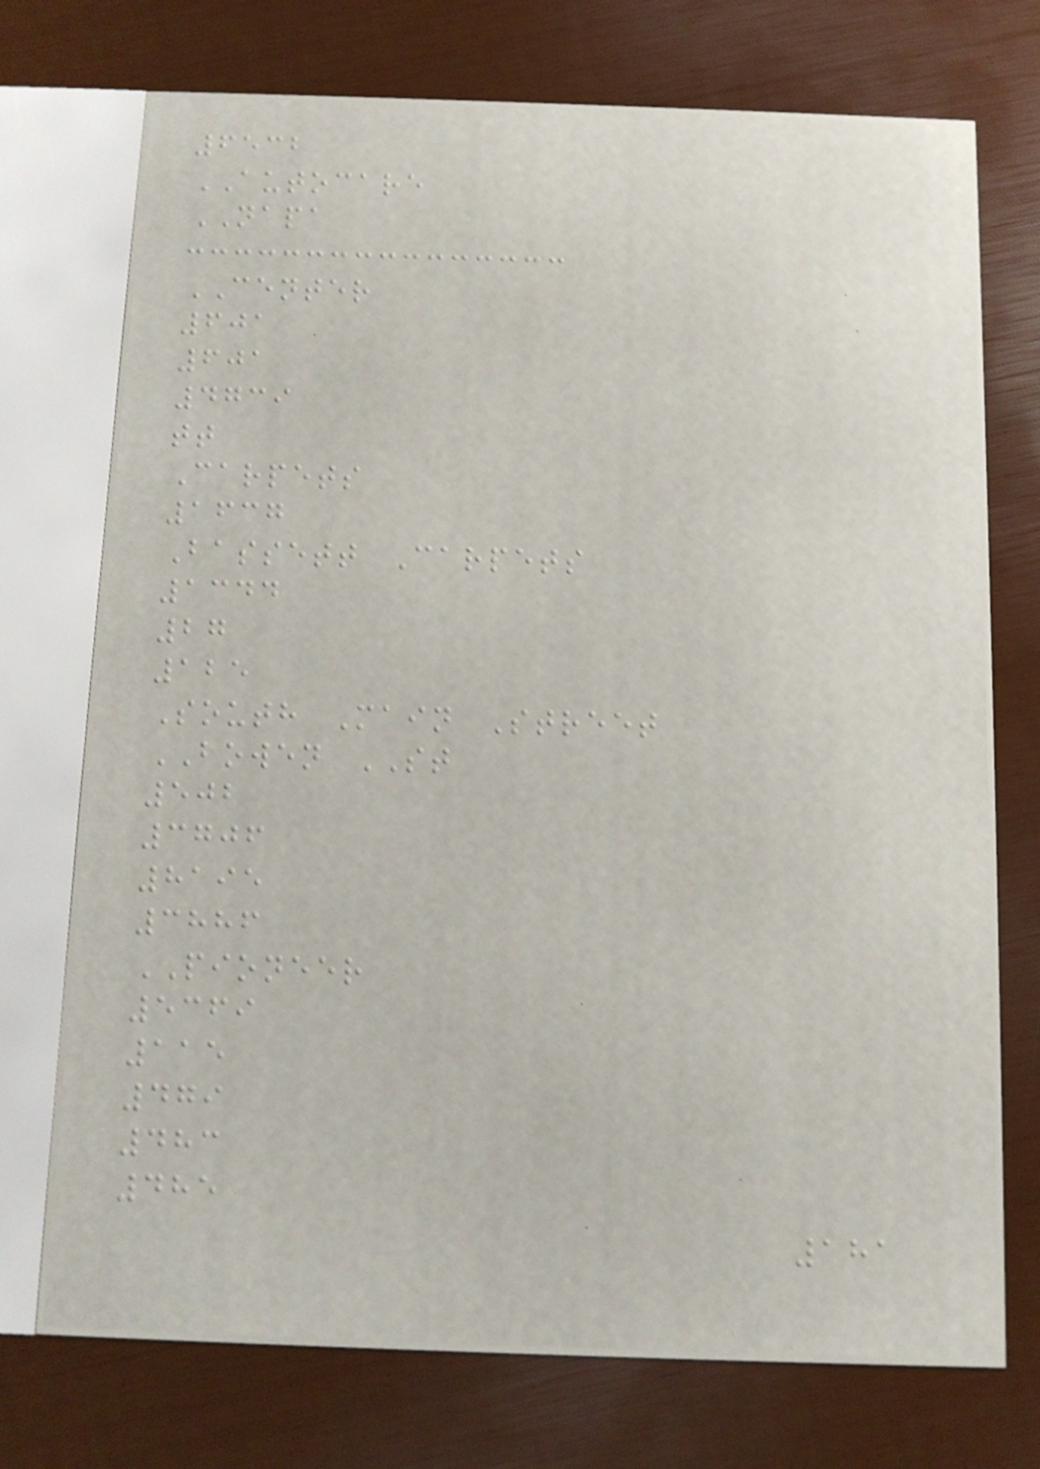6532
AUTOCARE
NAPA
CENTER
601
601
4739
tt
Carpets
1637
Bassett Carpets
1344
27
125
South Main Street
BOWEN ST
502
3706
8195
3886
PIONEER
5369
115
479
483
485
181
